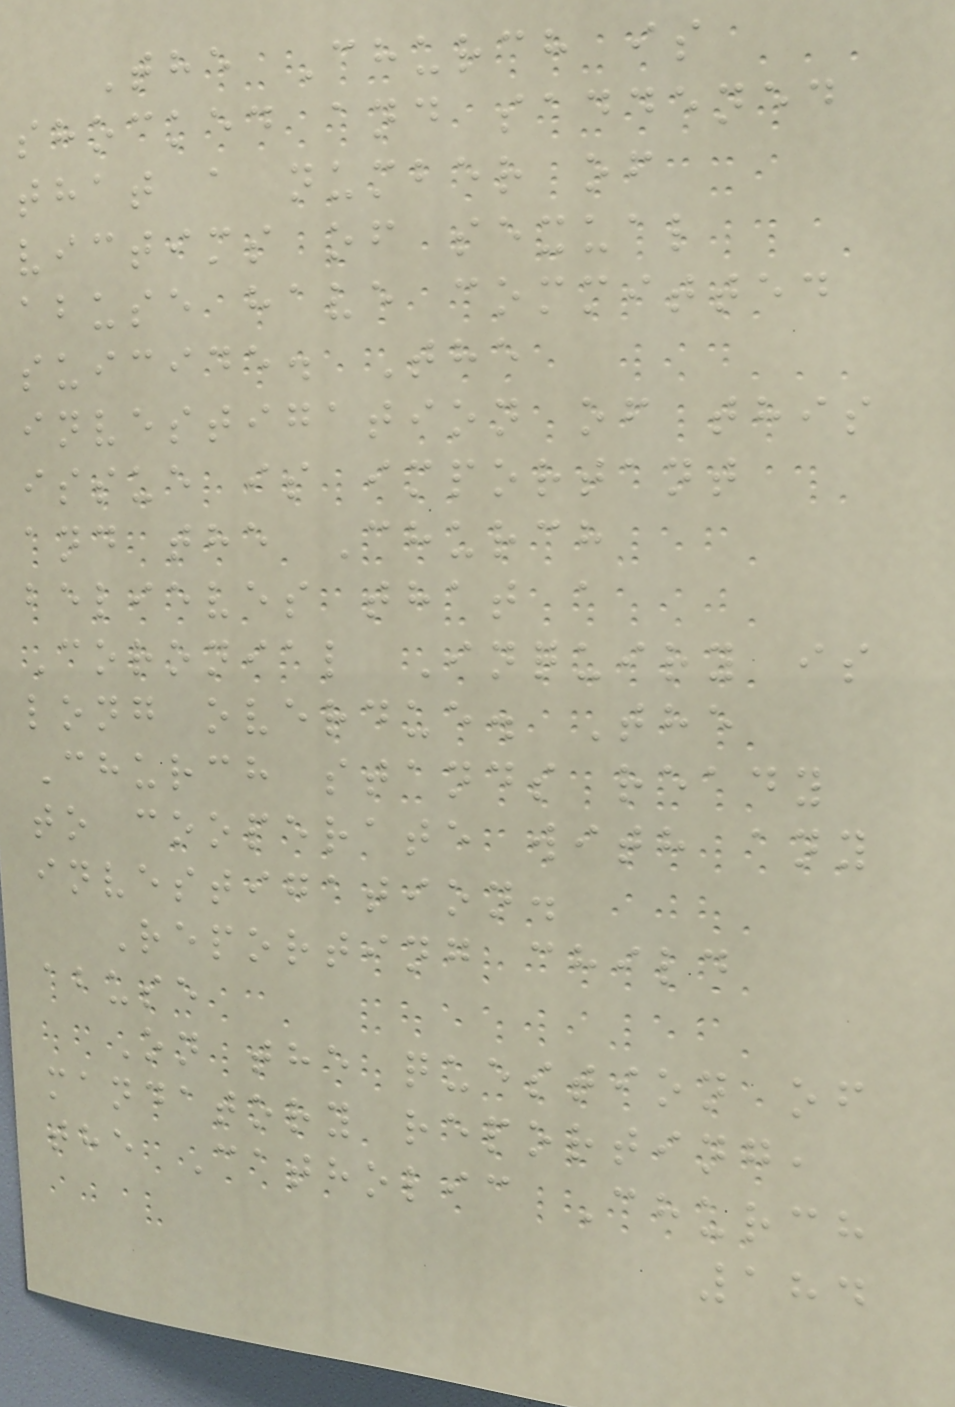The Church is
shocked and saddened
that a number of
victims of sexual
abuse have committed
suicide. The
investigation of this
issue is important
and the Church
believes that a
Coronial Inquiry is
long overdue. The
Church stands ready
to cooperate with any
investigation.
Reporting child
abuse
On the question of
mandatory reporting,
the Catholic Church
184
